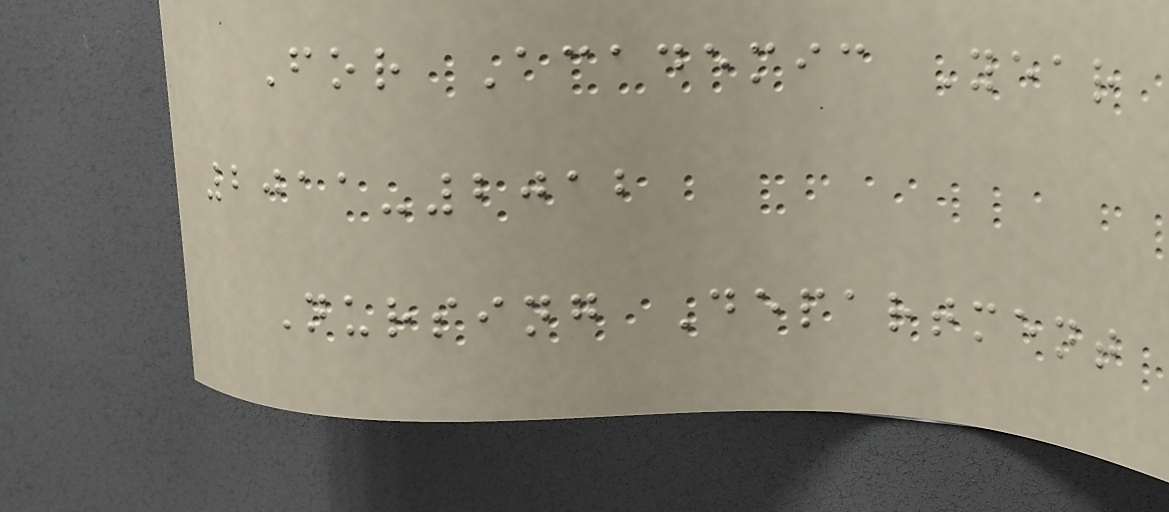For Academic Year
2011-2012
Nursing Department
